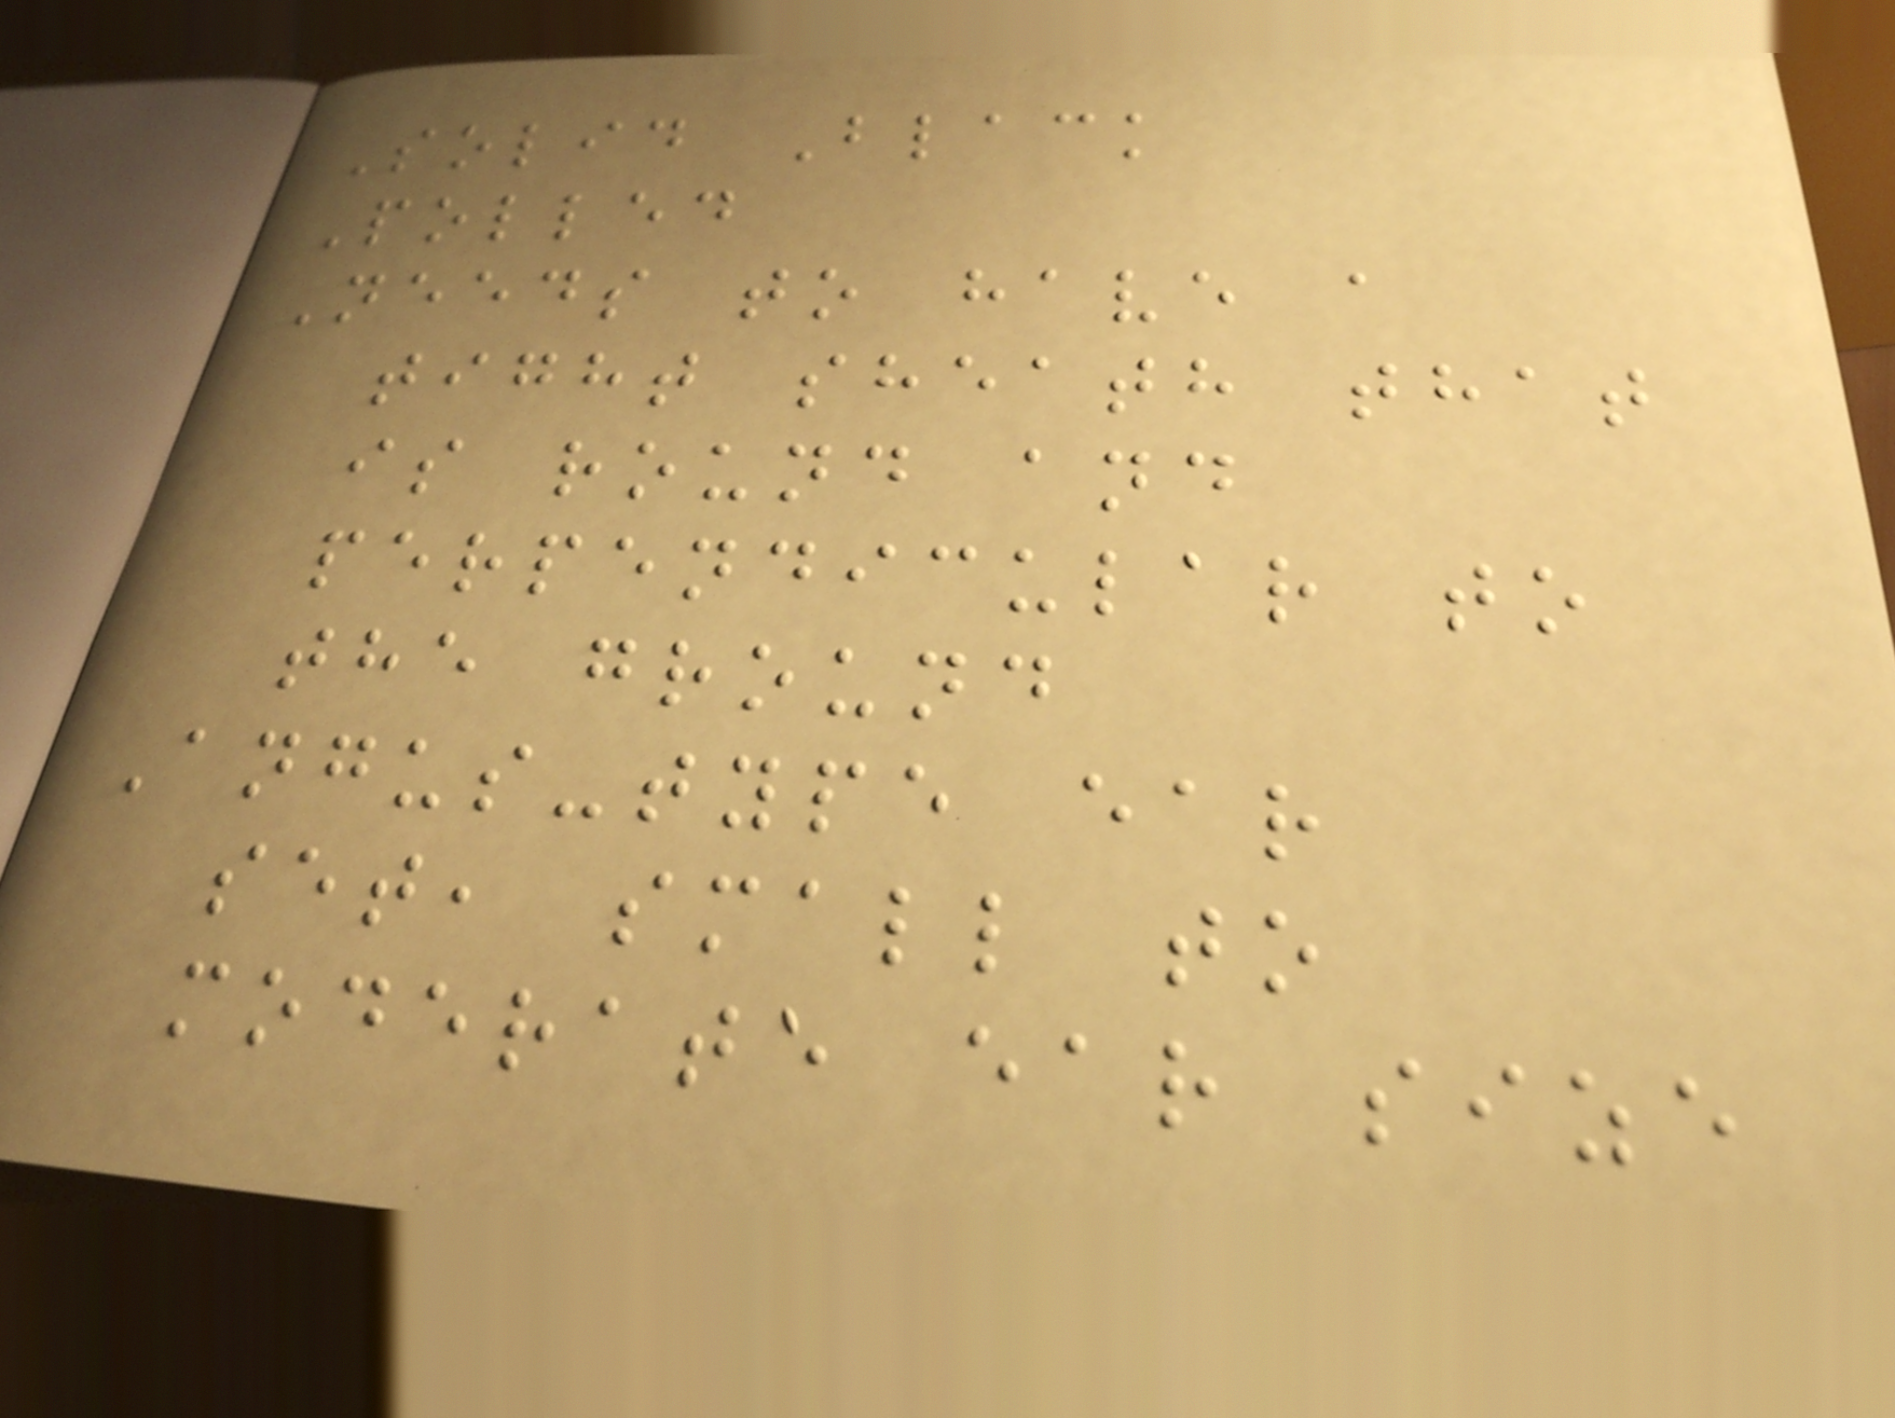Solid Black
Polled
Needs to have a
tight sheath that
is round and
perpendicular to
the ground
Angus-type ear
set, small to
moderate ear size
